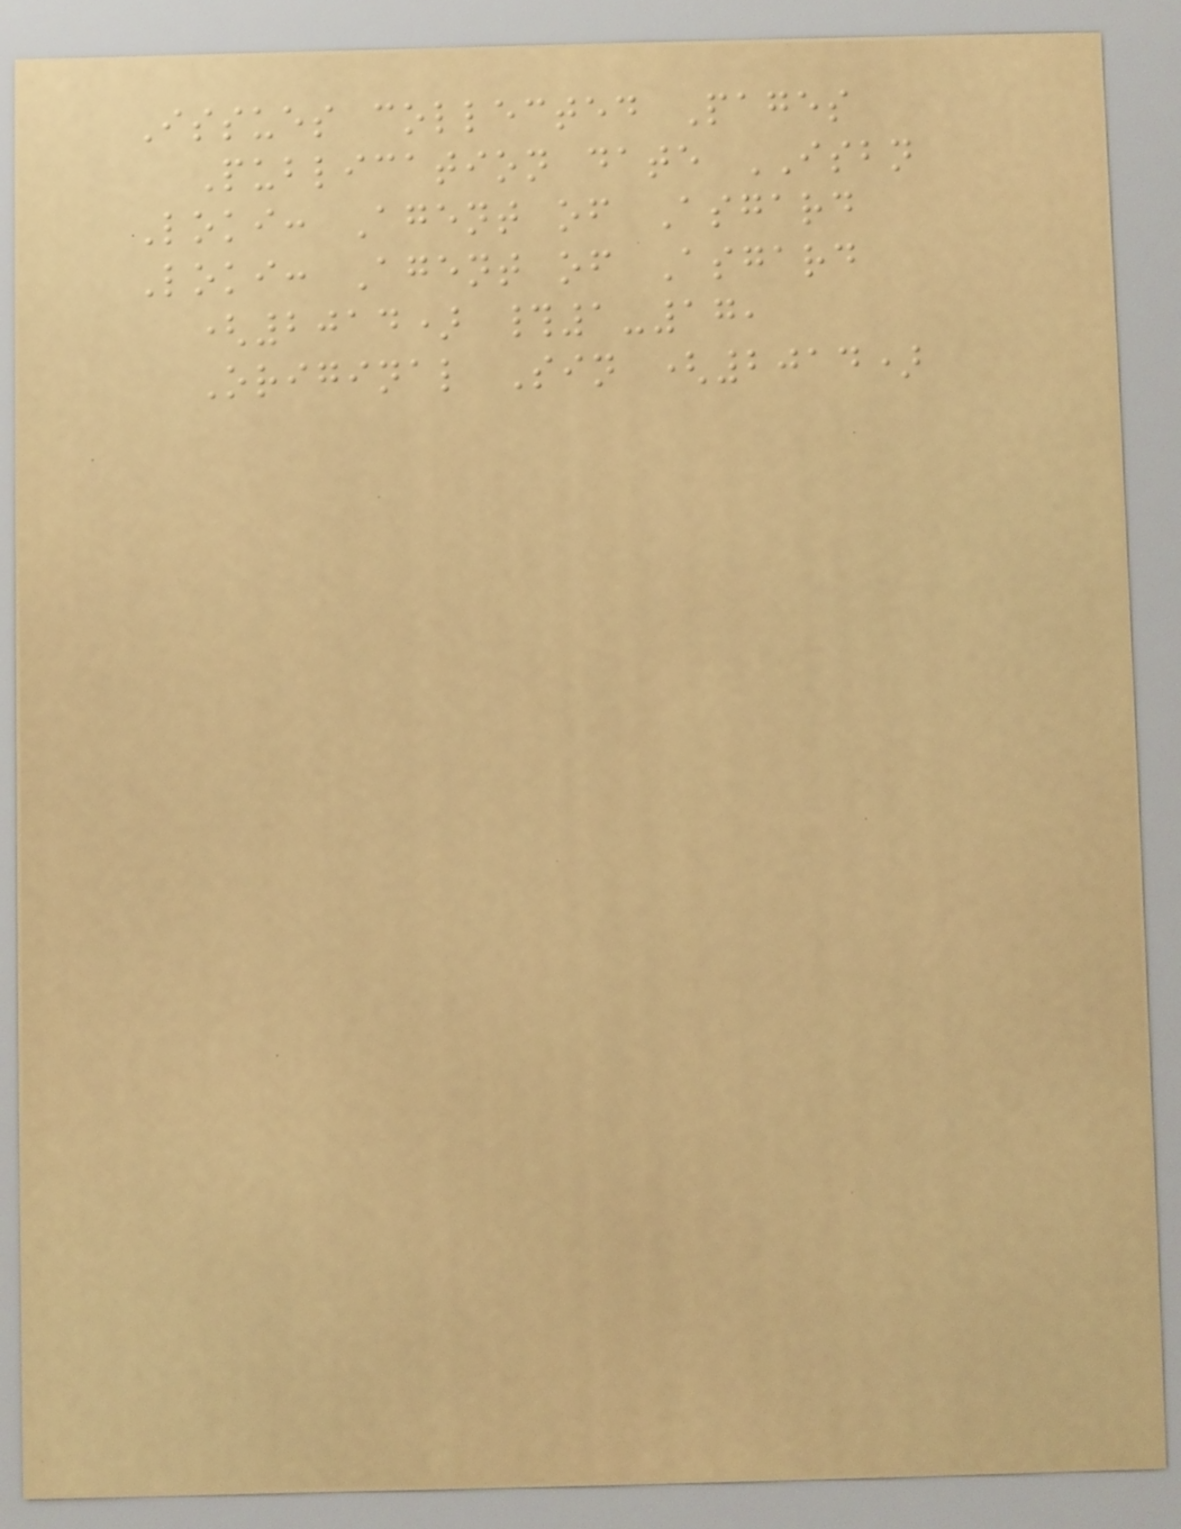Issues collected Pages
Publication date ISBN
Loki: Agent of Asgard
Loki: Agent of Asgard
(2014) #1-17,
Original Sin (2014)
